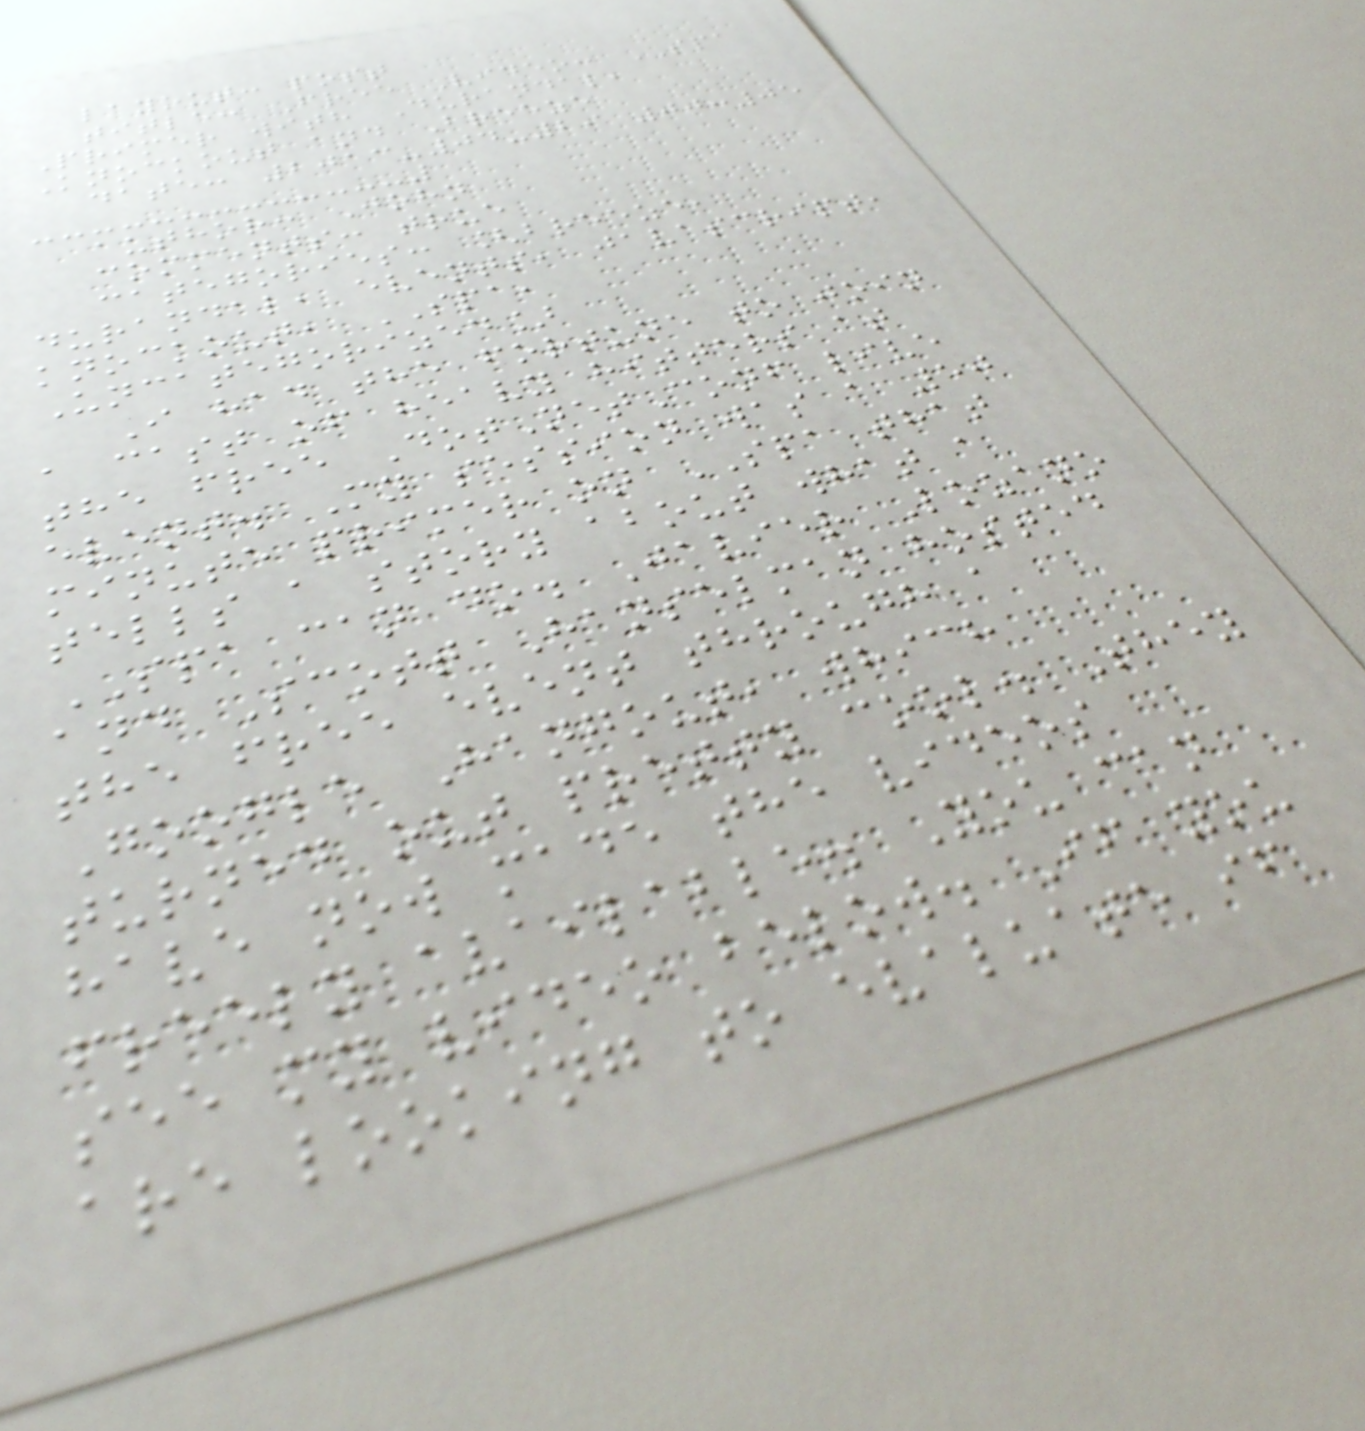layout: post
title: Free Video: SPA
Primer with Durandal,
Knockout and Breeze
date: 2013-04-29 00:05
author: John
comments: true
categories: [breeze,
durandal, events, javascript,
knockout, SPA,
Uncategorized]
I had the fortune to join
a cast of heavy hitters at
the free DotNetConf live
event. My session was a 50
minute primer on SPA that
tells a story about what a
SPA can do. Javier Lozano
and Scott Hanselman hosted
the free event through a
Google Hangout, which
turned out pretty cool. They
have now made the videos
freely available. You can
see my video below. If you
are looking to evaluate if
